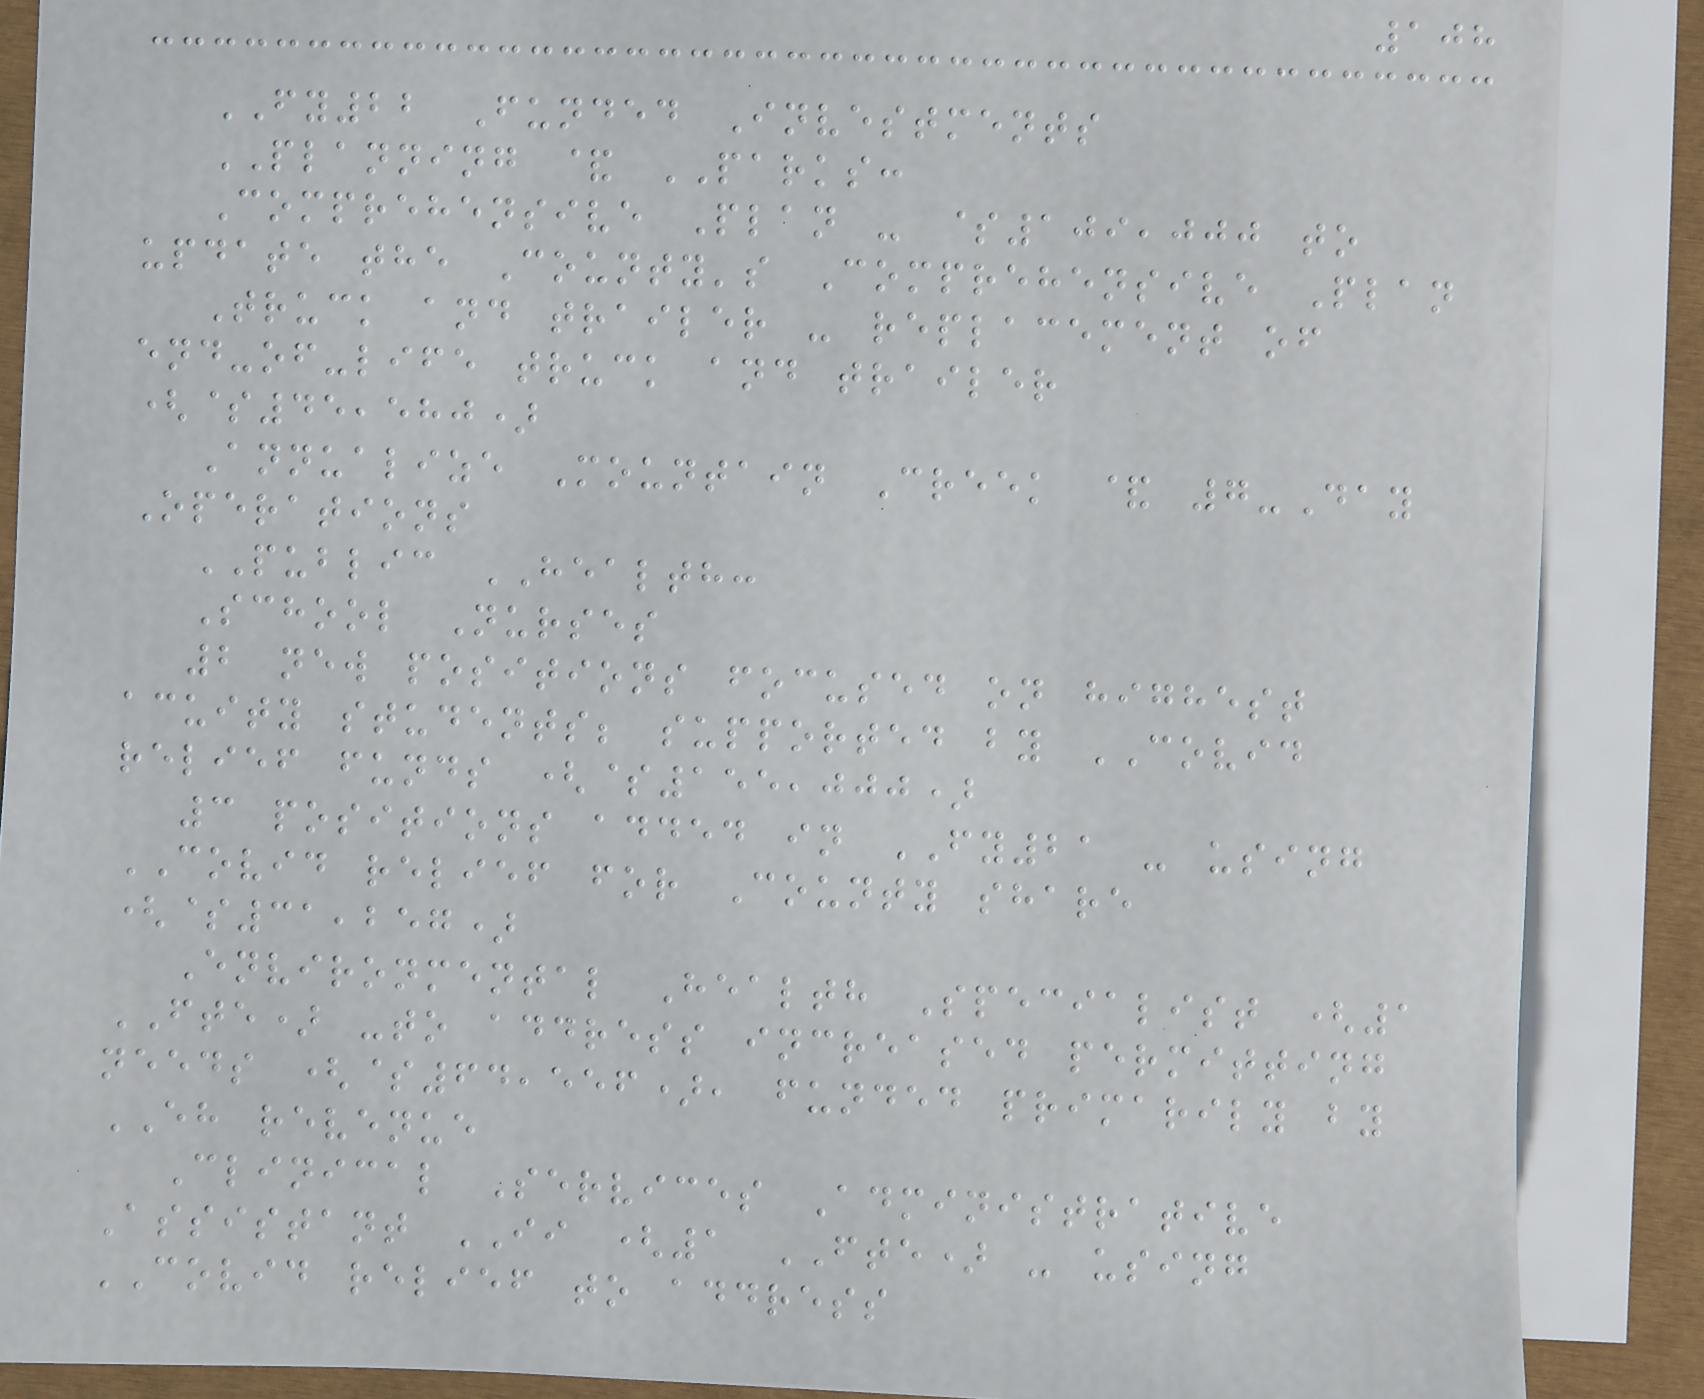108
FY22 Funded Investments
PLANNING & PARKS:
Comprehensive Plan - $109,000 to
update the County's Comprehensive Plan
Truck and trailer - replacement of
end-of-life truck and trailer
($45,580)
Annualize Mountain Creek & 7-Day
Operations
PUBLIC HEALTH:
School Nurses
2 new positions focused on highest
acuity students; supported by COVID
relief funds ($155,000)
3 positions added in FY21 - using
COVID relief for County share
($31,257)
Environmental Health Specialist (1
FTE) -to address increased permitting
needs ($64,556), funded primarily by
EH revenue
Clinical Services Administrative
Assistant II (1 FTE) - using
COVID relief to address
